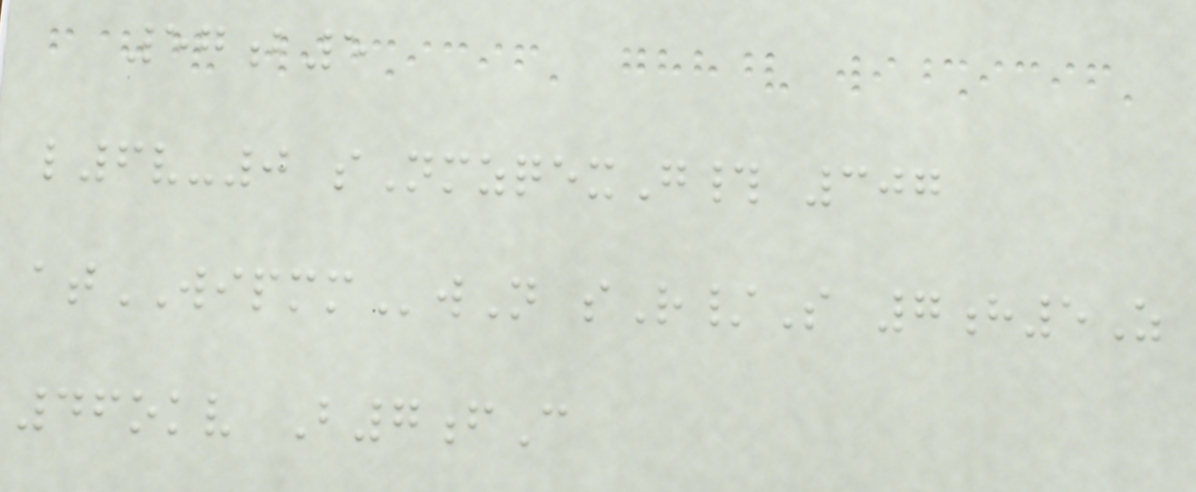57b5
l6v-0 sNmzqexG# 307
atWIPMMwN sR/S 7h5Z
46okv B7fC
